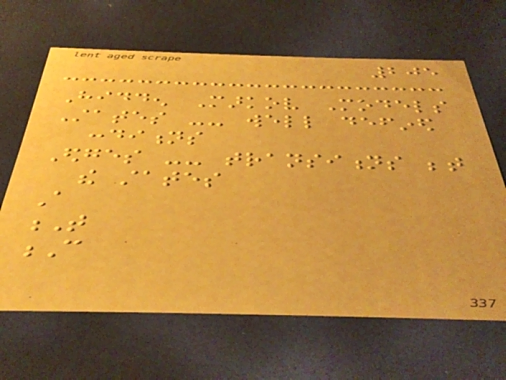205
Hidden Markov Models
States -- well defined
conditions
Edges -- transitions between
the states
A
T
C
